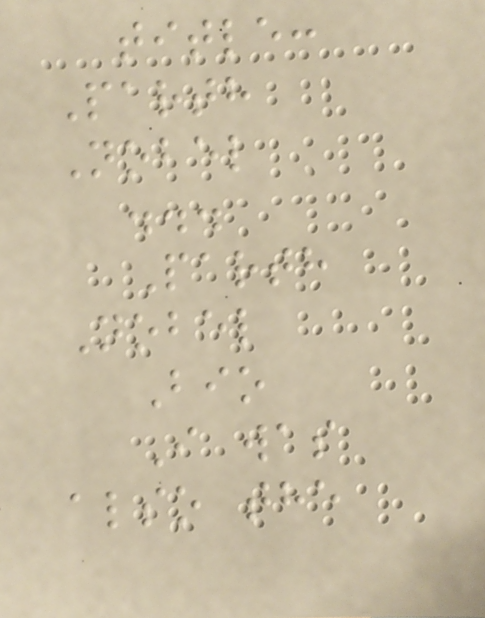title:
Parth
Nobel
...
Parth
Nobel
Bio
I was
also the
